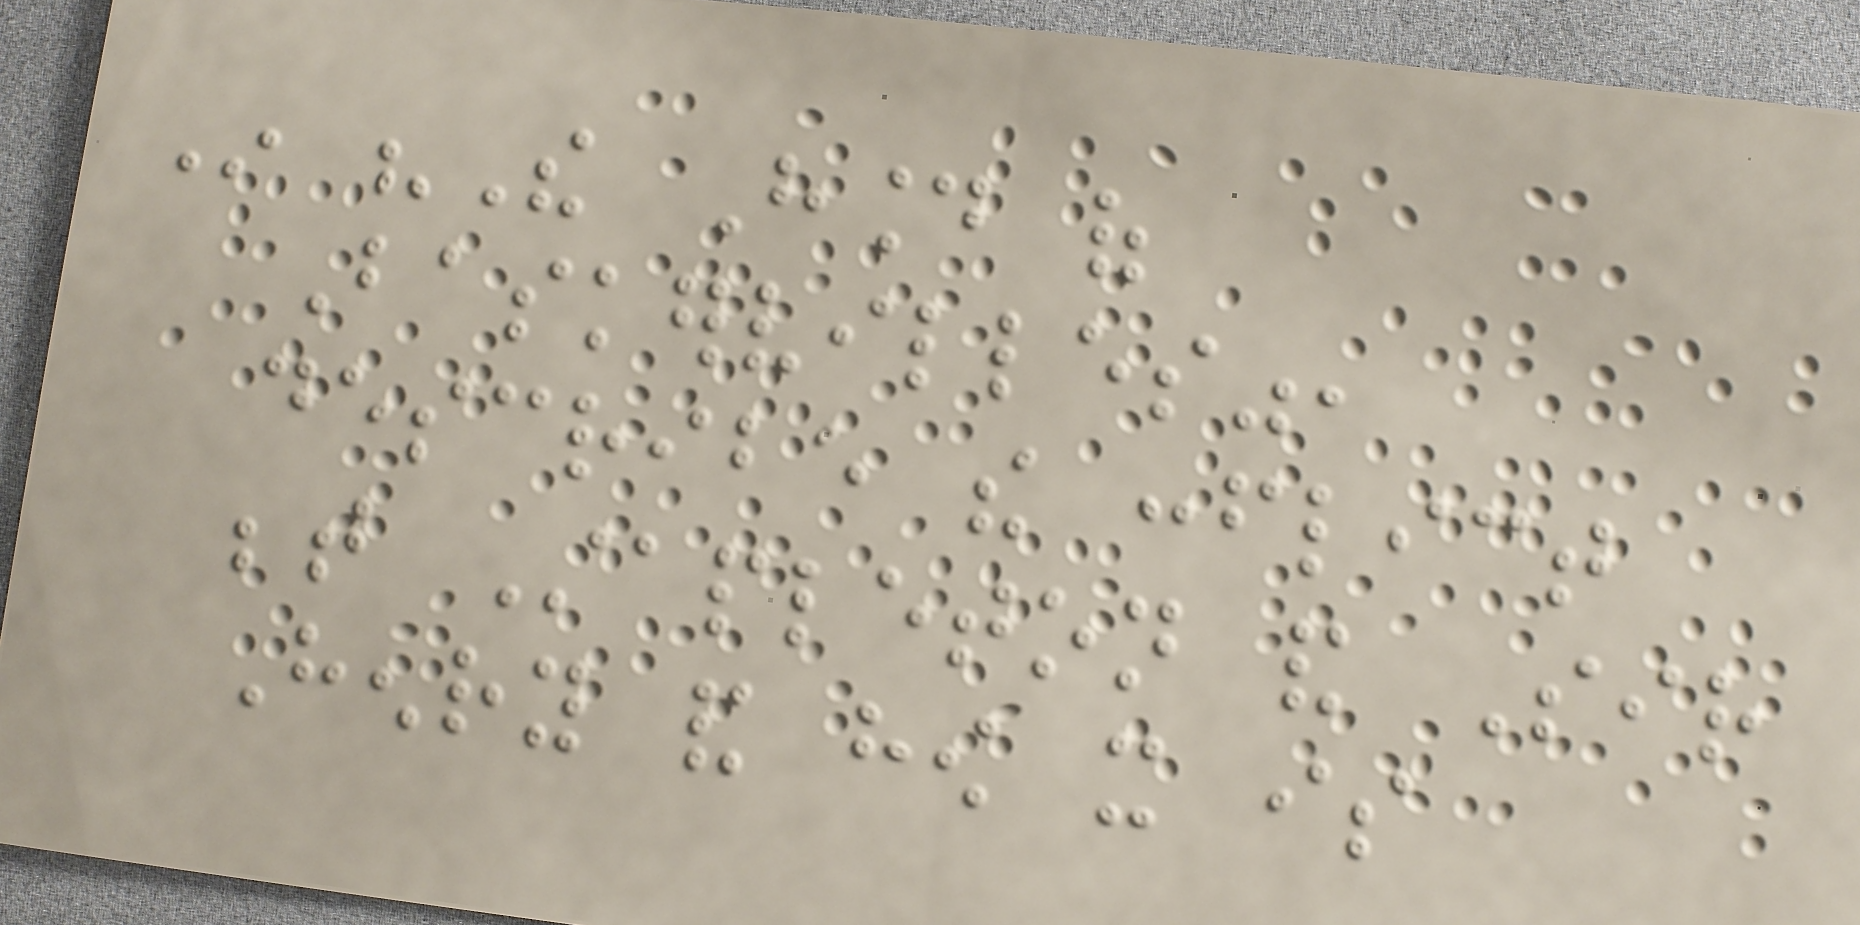In "The Hound of
Baskervilles",
describe the conflict
between Stapleton and Sir
Henry and how it is
